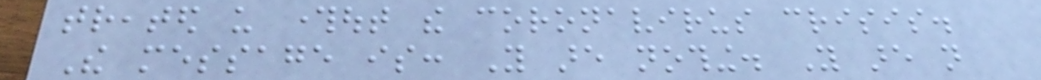treated us throughout the coronavirus crisis.
The message is: You are nothing. You are not
